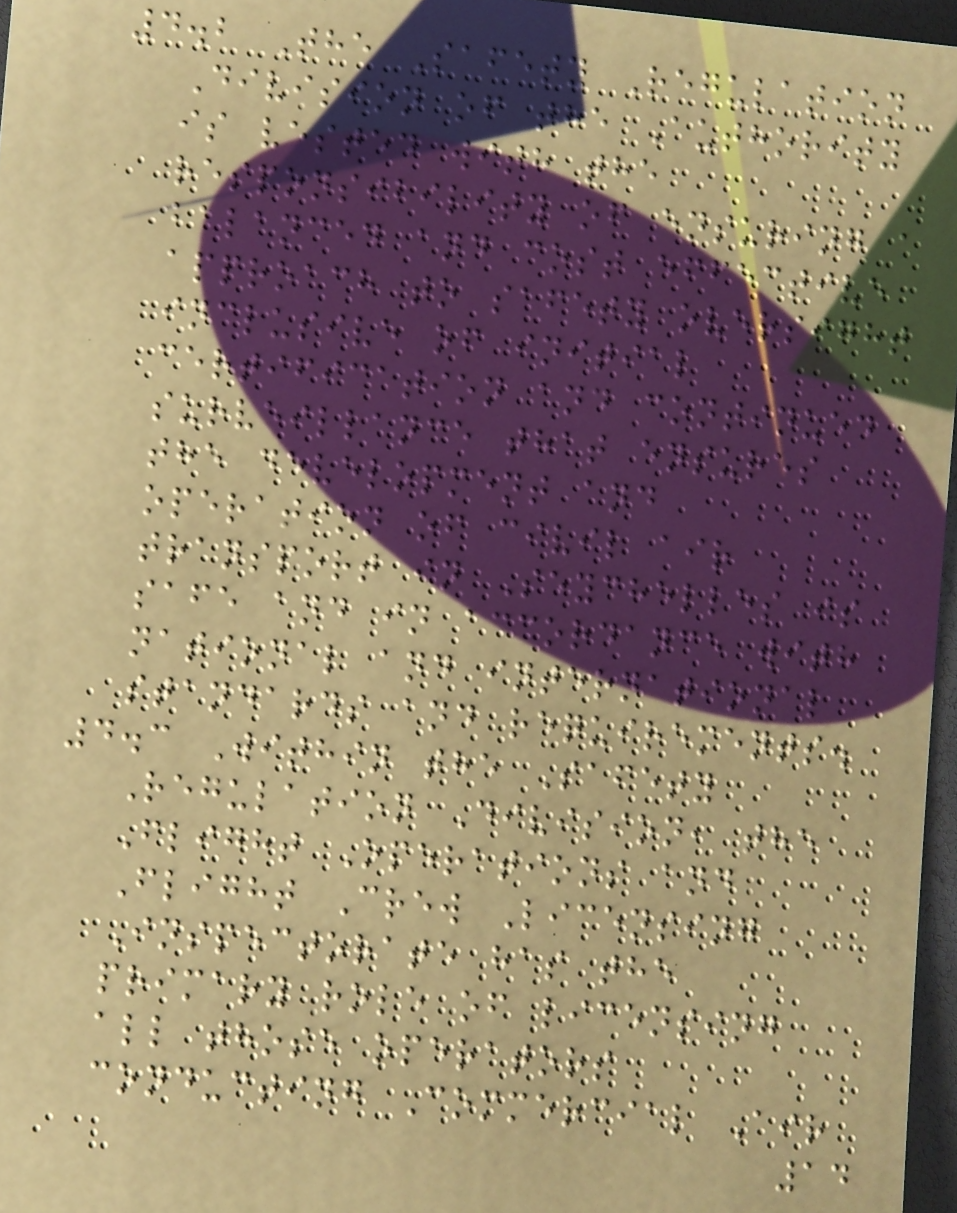4.2 The Safety Regulation
Division of the Authority
is vested with the
responsibility of ensuring a
balanced and cost effective
approach to safety oversight
inclusive of initial
certification and continued
surveillance that ensures
the development and
operation of civil air
transport in Seychelles is
safe and in accordance with
national and international
standards and requirements.
4.3 Within the Safety
Regulation Division, the
Flight Operations and
Flight Crew Licensing
Inspectorate has the
primary role of licensing
all those operators
conducting Commercial Air
14
